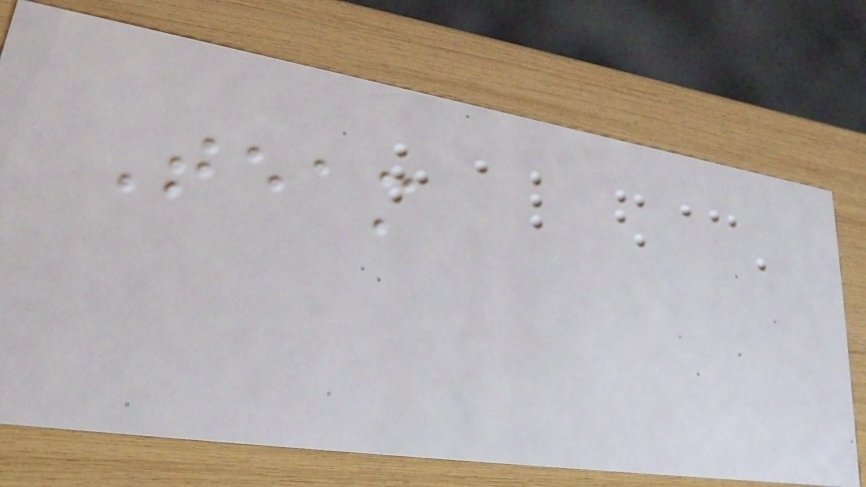Team
